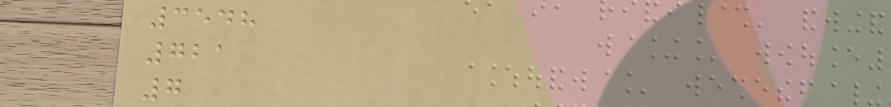3548
721
7
